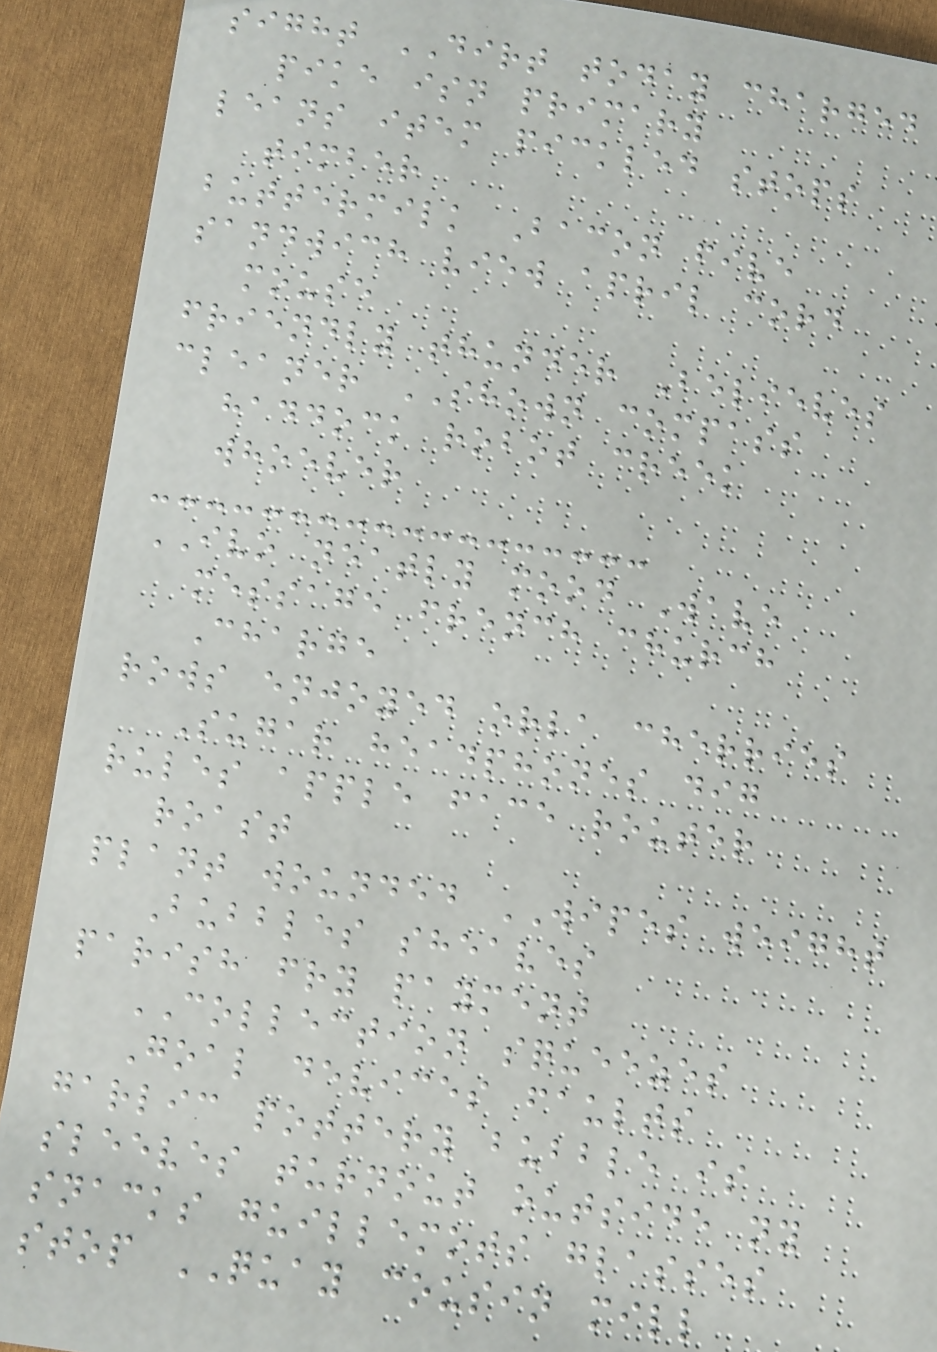sight DIRT today charged
pike isn primary
leans item pickled stops
timber
buttermilk Bacon five
sandwich view april cord
mouse
friendly thunder Believes
cleaner SHOWN compass
haddock robot creek
whoever
IVO neatly mood Wave
message french church
Charge
rows enjoyed orla cherries
Sugar headphones dig
rules apple face router
roast
plant wounded WIPES weight
Bubbles sheaves
parish fry payment
COLLECTION squeezes
Goal devices faults
garlic pottery bubble is
sleeves turnout outside ny
snacks guillemots glasses
stop QUAY cousin mill
